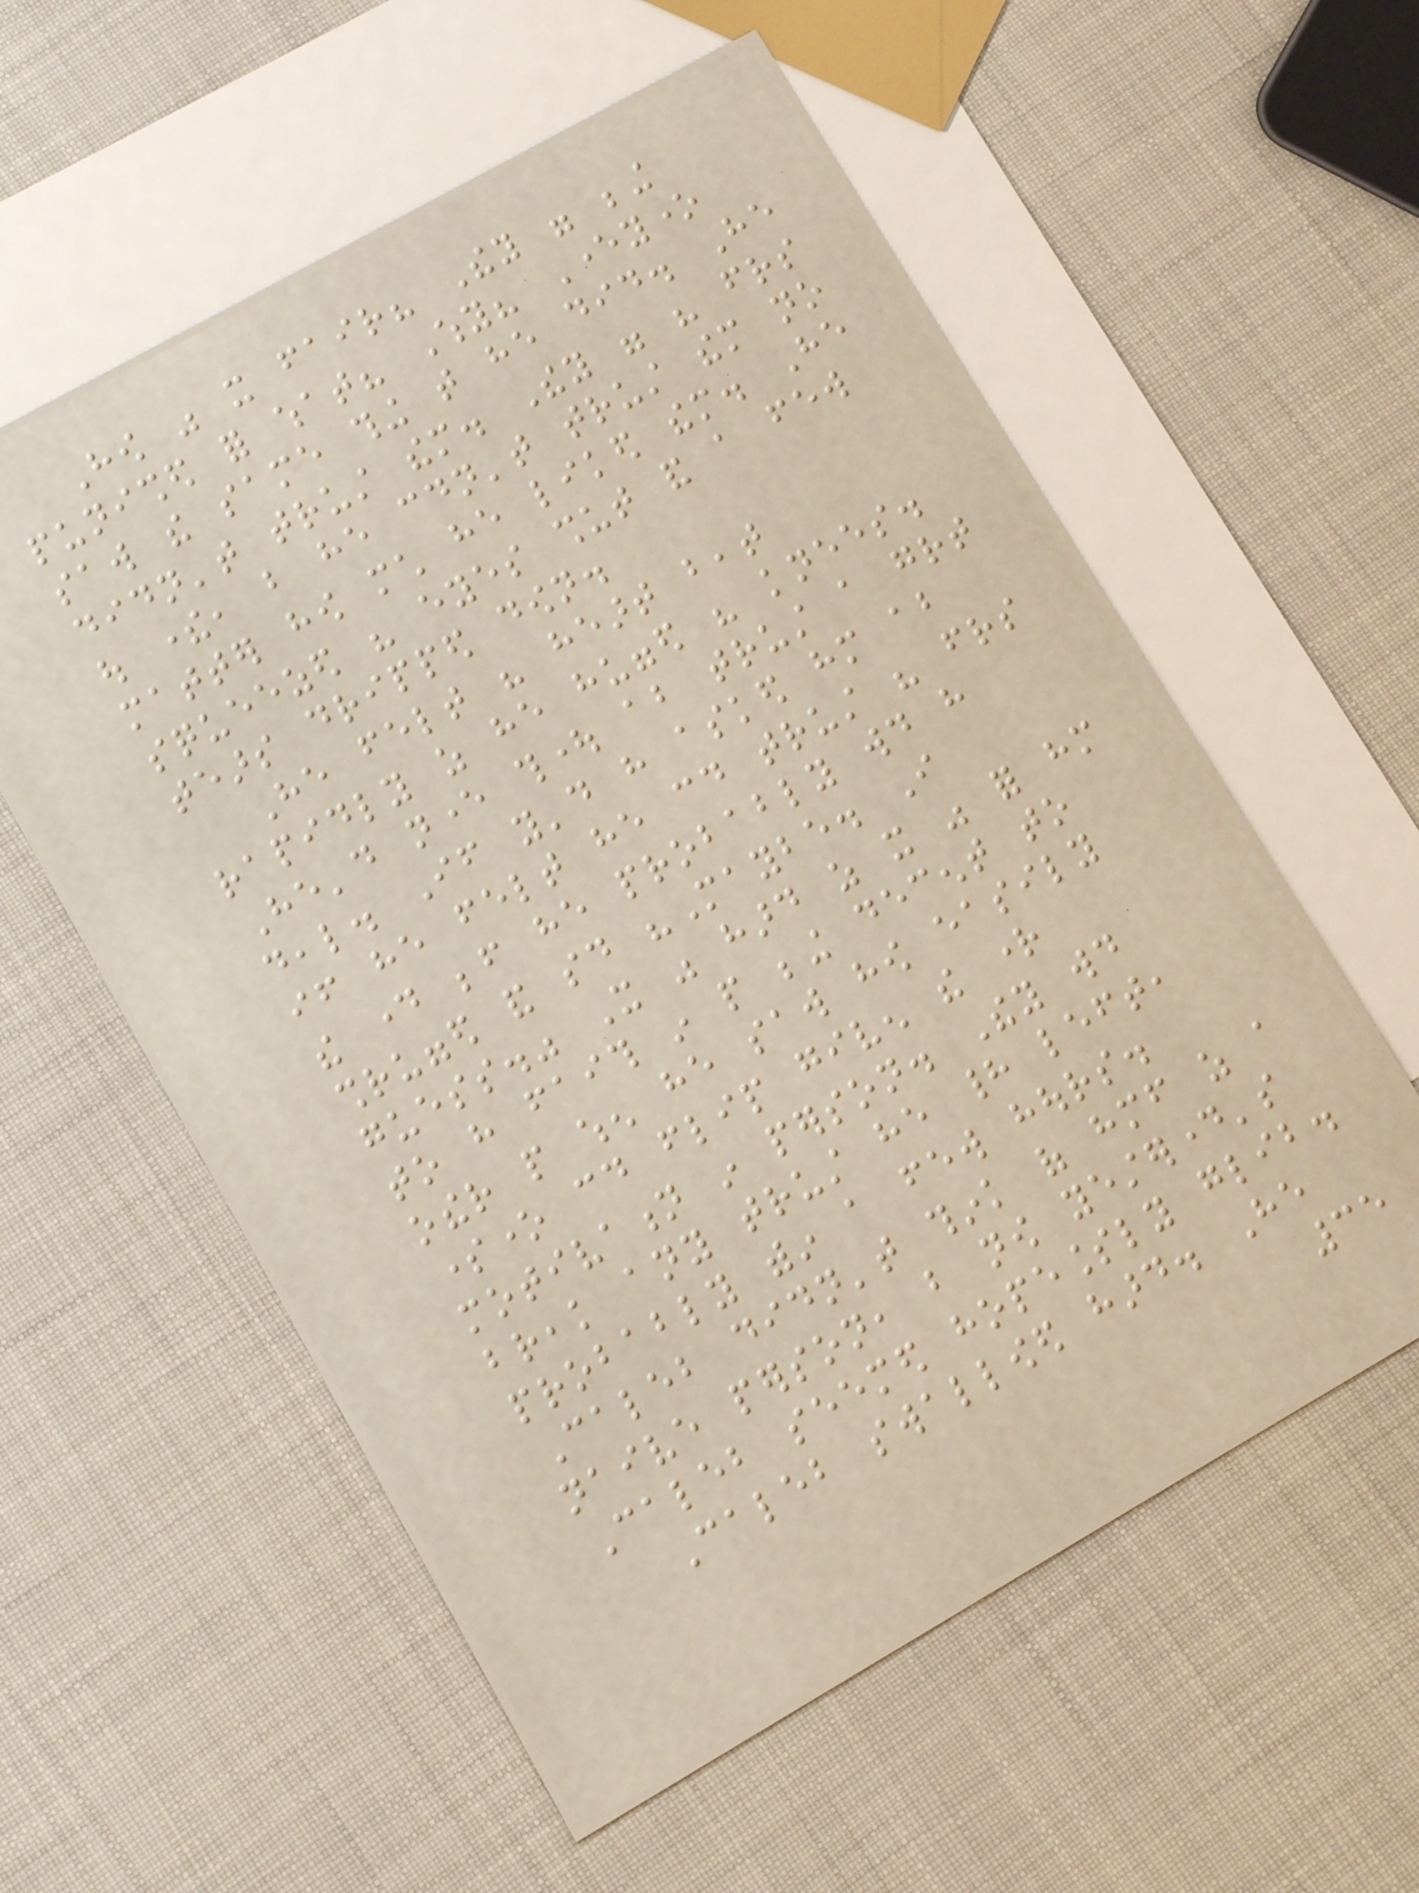How was it fair? They were being
punished for what? Why? Everyone
saw the same thing that he did. He
didn't trust them. They were his friends
out there, but he couldn't trust them no
matter how much he liked them. He
squeezed his eyes shut and a few
tears dripped down.
He felt his heart beat
rapidly as he hugged his knees.
He'd never thought about trust a great
deal. If you'd have asked him about
if he felt he could trust his friends
the day before he probably would have
shrugged and said "Maybe. I
guess." It was hard as it was for him
to have faith in people being decent to
other people when he saw how easily
someone could flip given the right
motivation in person. They would
break any trust he had left,
probably within a few hours.
Caleb didn't think of himself as a
naive person, but now yesterday's
Caleb seemed hopelessly glib.
Caleb swallowed hard. He
35
